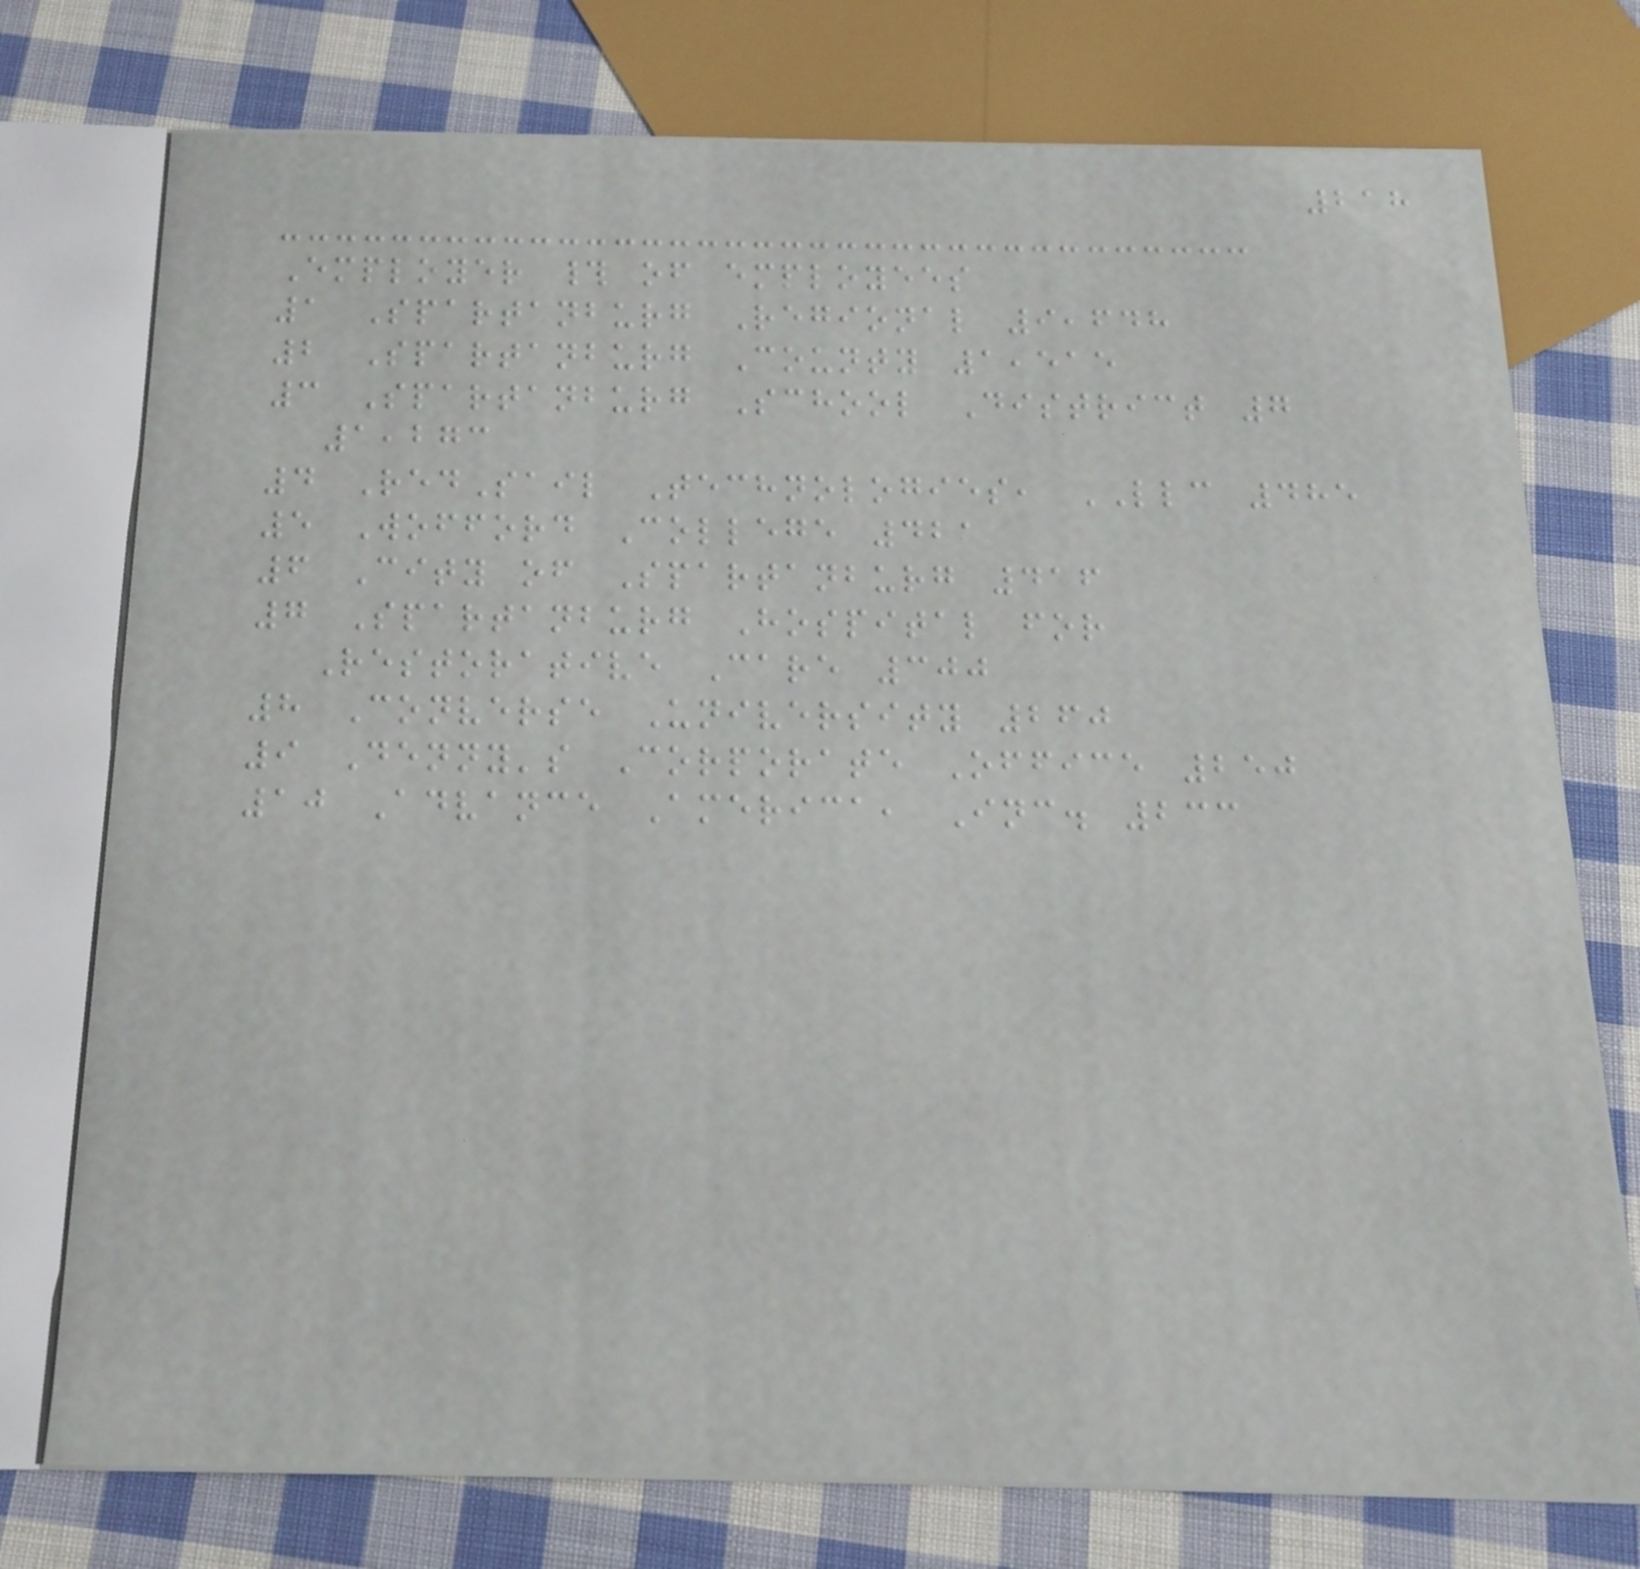218
Employer # of employees
1 Spartanburg Regional 9,648
2 Spartanburg County 1,515
3 Spartanburg School District 7
1,273
4 RedSail Technologies, LLC 485
5 Wofford College 421
6 City of Spartanburg 416
7 Spartanburg Hospital for
Restorative Care 300
8 Converse University 260
9 Denny's Corporate Office 250
10 Advance America, Inc. 233
